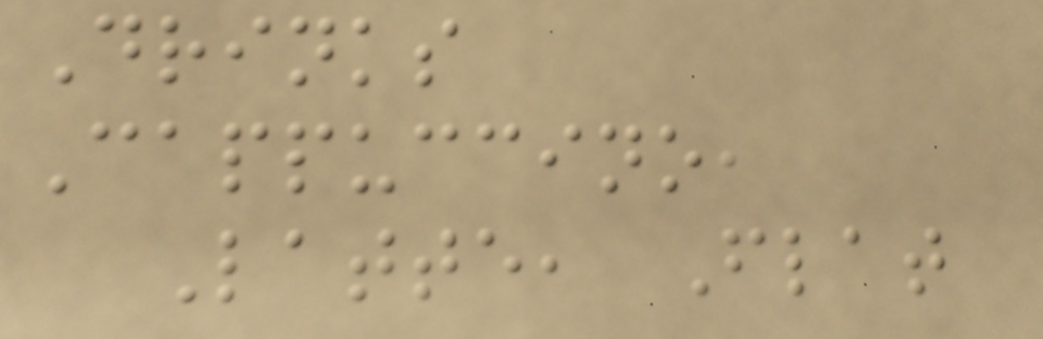Drinks
Cappuccino,
Latte, Flat
